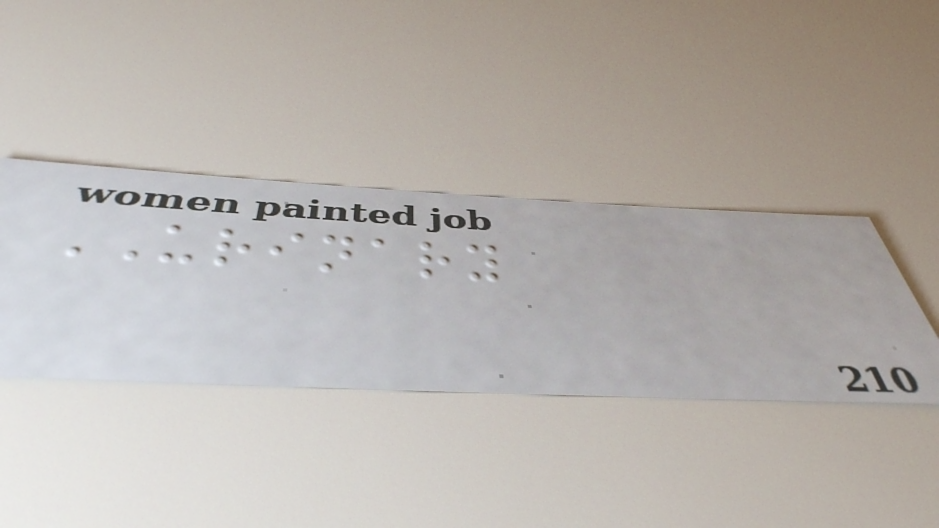URINARY
